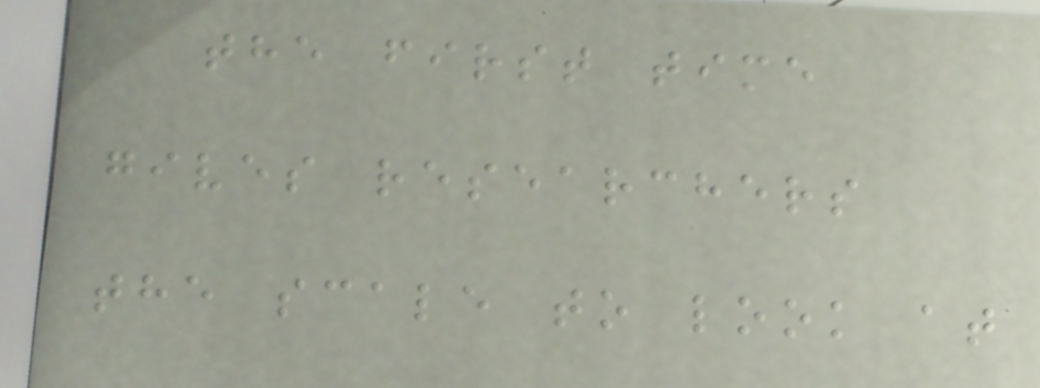the first time
gives researchers
the scale to look at
